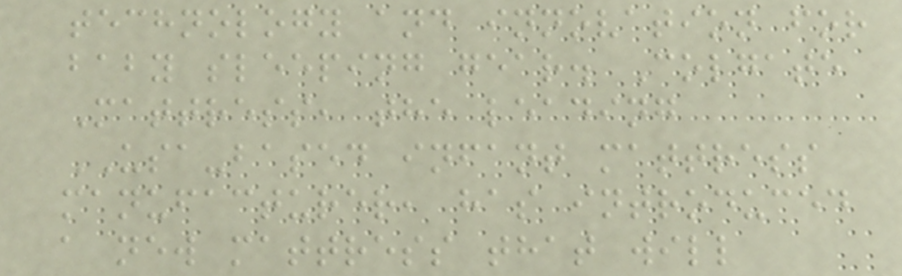technology and innovation for
baby sleeping gear. Colgate
Mattress, the leading
USA-based infant mattress
manufacturer, has introduced
a new mattress that will
